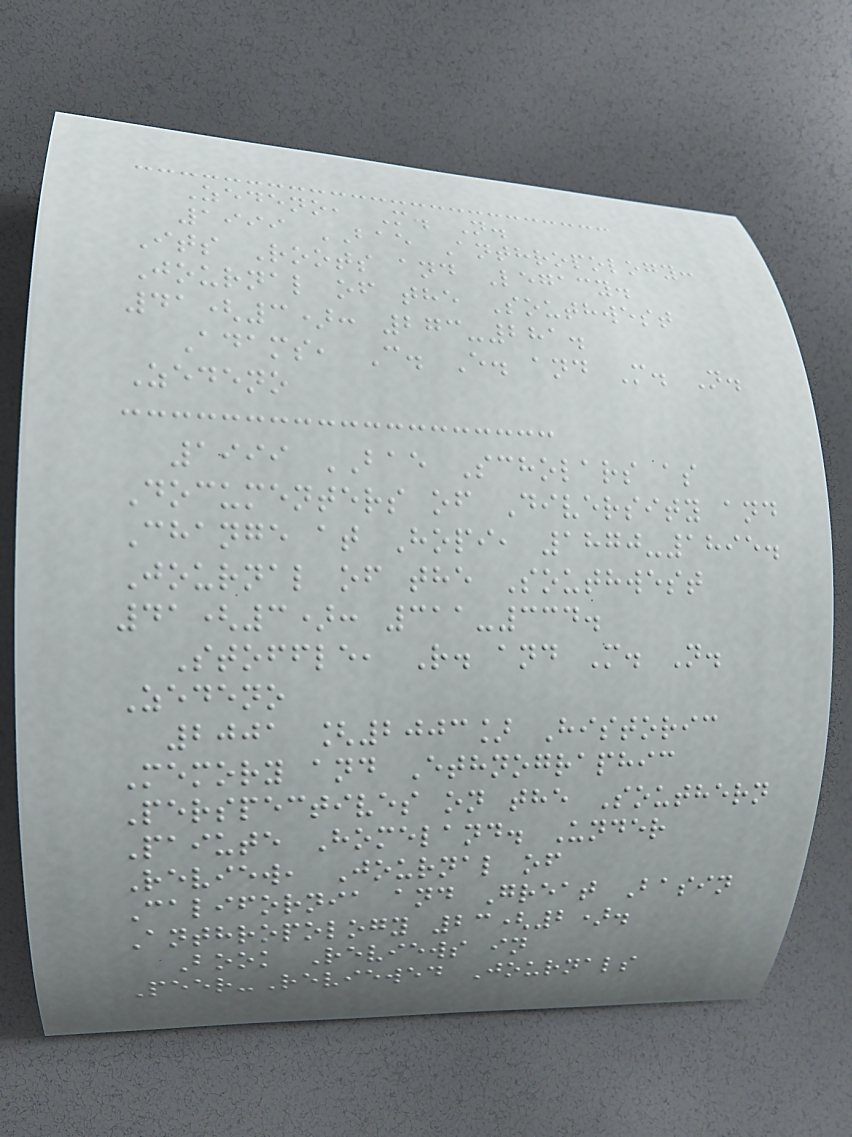Zedeno, M. N.
1999 BAE Anthropology:
Its Roots and Legacy.
Journal of the Southwest
41(3): 273-281.
Adams, C. E. and M. N.
Zedeno
1999 BAE Scholars as
Documenters of Diversity and
Change at Hopi, 1870-1895.
Journal of the Southwest
41(3): 311-334.
Stoffle, R. and M. N.
Zedeno
2001 [2003] Historic
Memory and Ethnographic
Perspectives on the Southern
Paiute Homeland. Under
Review, Journal of
California and Great Basin
Anthropology 23(2).
Book Reviews in
Peer-Reviewed Journals
